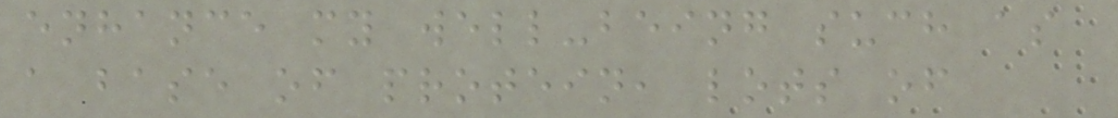enhance my well-being such as
a base of protein, lots of
